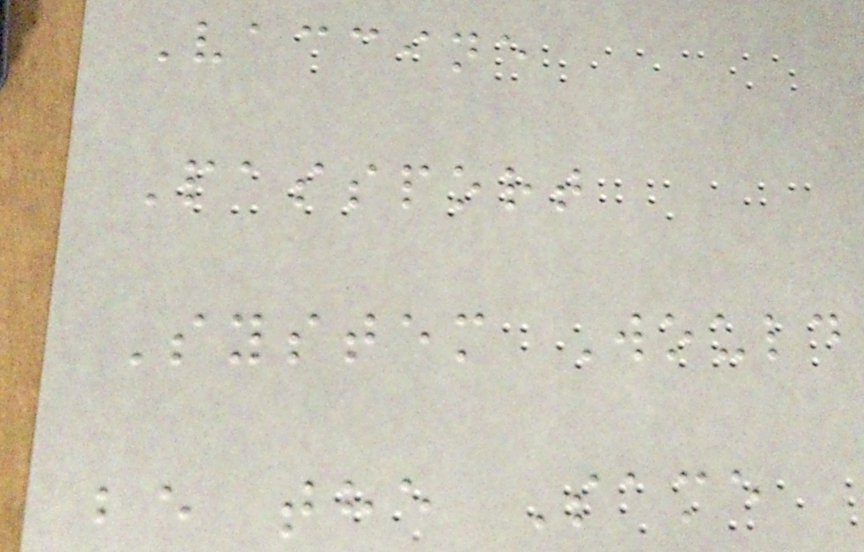Vaccine
Passport
System Would
be the Same
